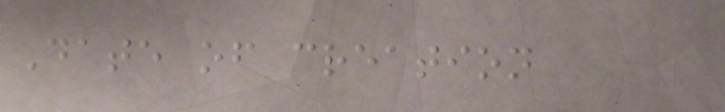Date of creation
